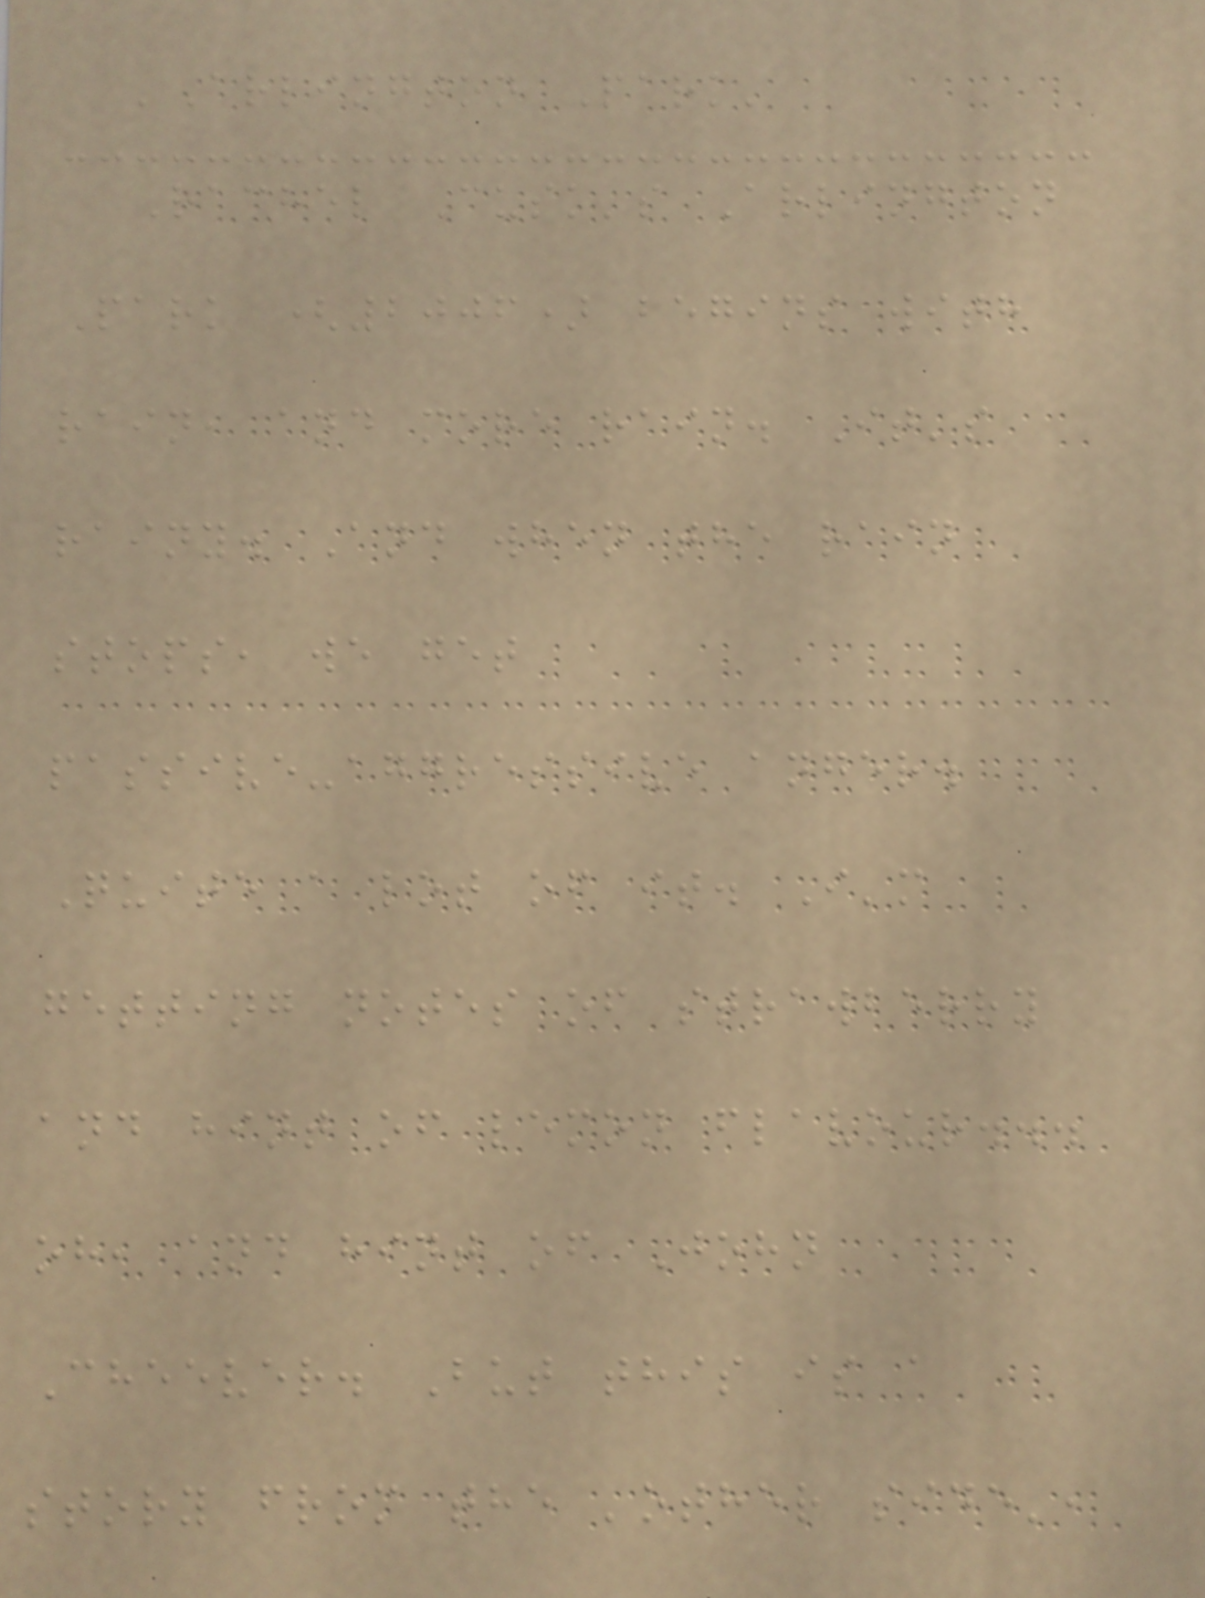'Arlington Park'
Rachel Cusk's Arlington
Park (2006) begins with
rain, and more rain. It's
rainy. And when the rain
stops, we get
passive-aggressive anger.
Quite a lot of it. I'm
getting notes of strawberry
and hint of lemon flavour...
oh, and hint of John
Cheever. But this is a
story from the 'other side',
